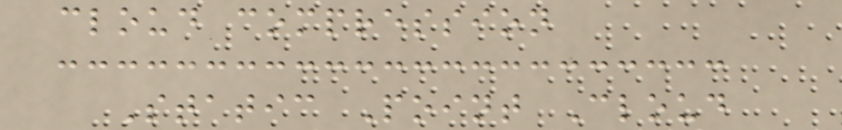cloud compression
Static Point Cloud
